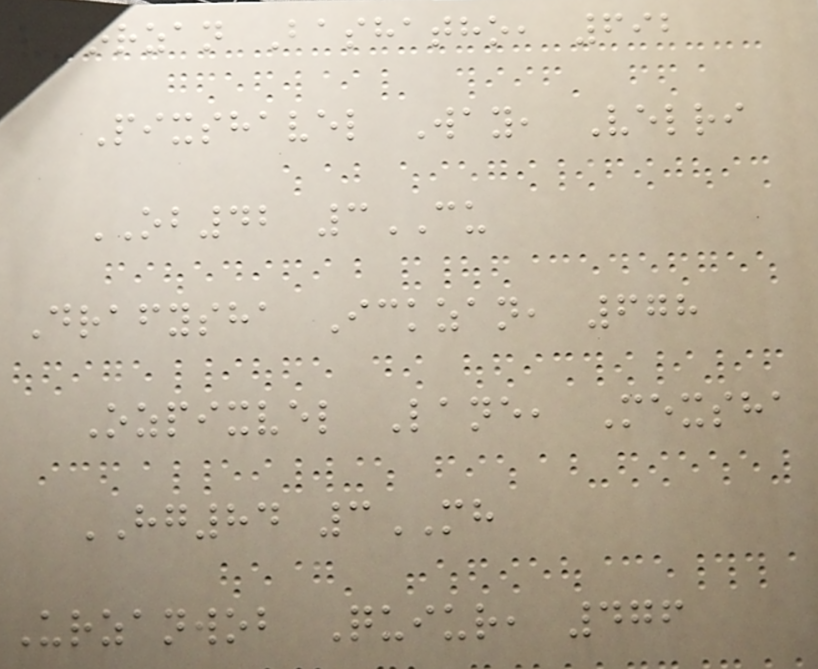Jorzan Bashatho, 692
Pixshavel Way, Velri
OB42 3CU
Drafysha Ickzan, 678
Ozpixvel Lane, Mexsha
HG84 3MH
Urzanwob Quiur, 476
